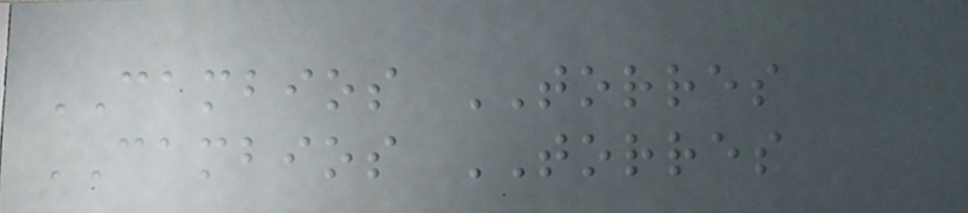CAMBIOS TORRES
CAMBIOS TORRES
